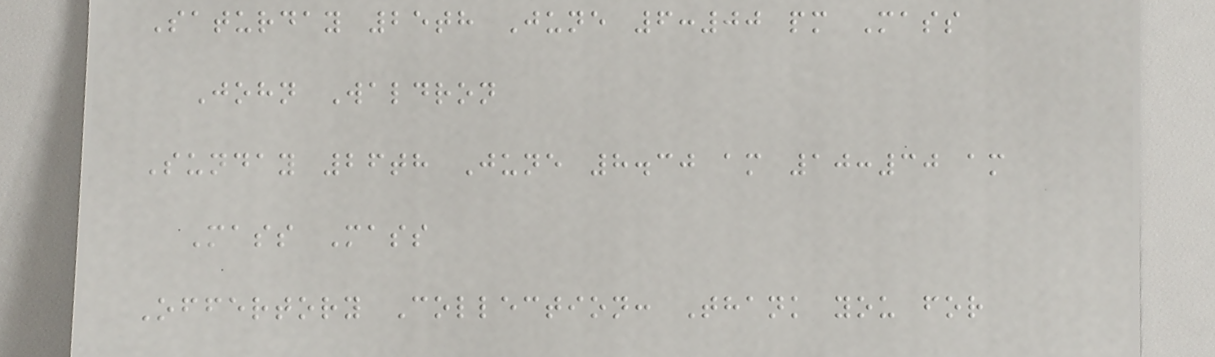Saturday 25th June 6:00 pm Mass
John Waldron
Sunday 26th June 8.30 am 10:30 am
Mass Mass
Offertory Collection: Thank you for
